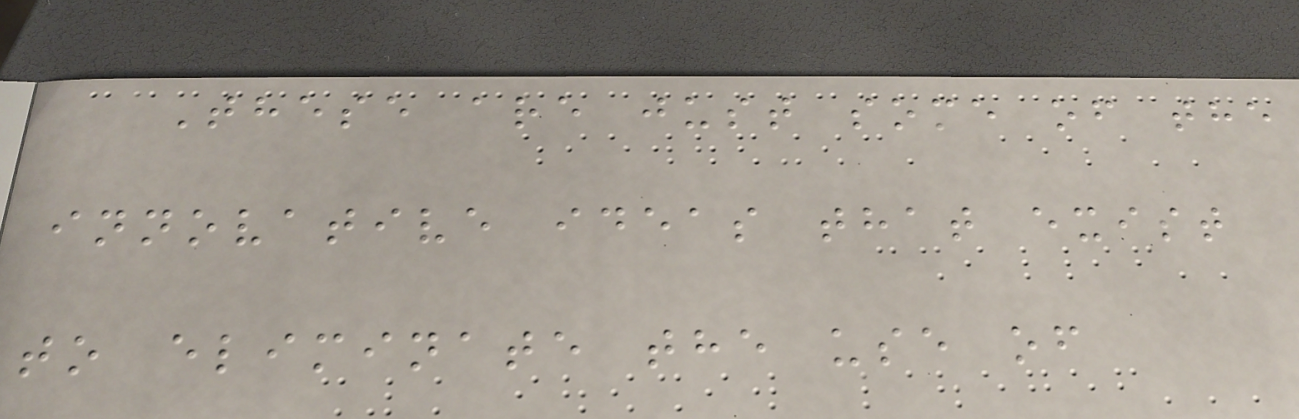These are just some of the
innovative ideas that exist
to eliminate the use of
